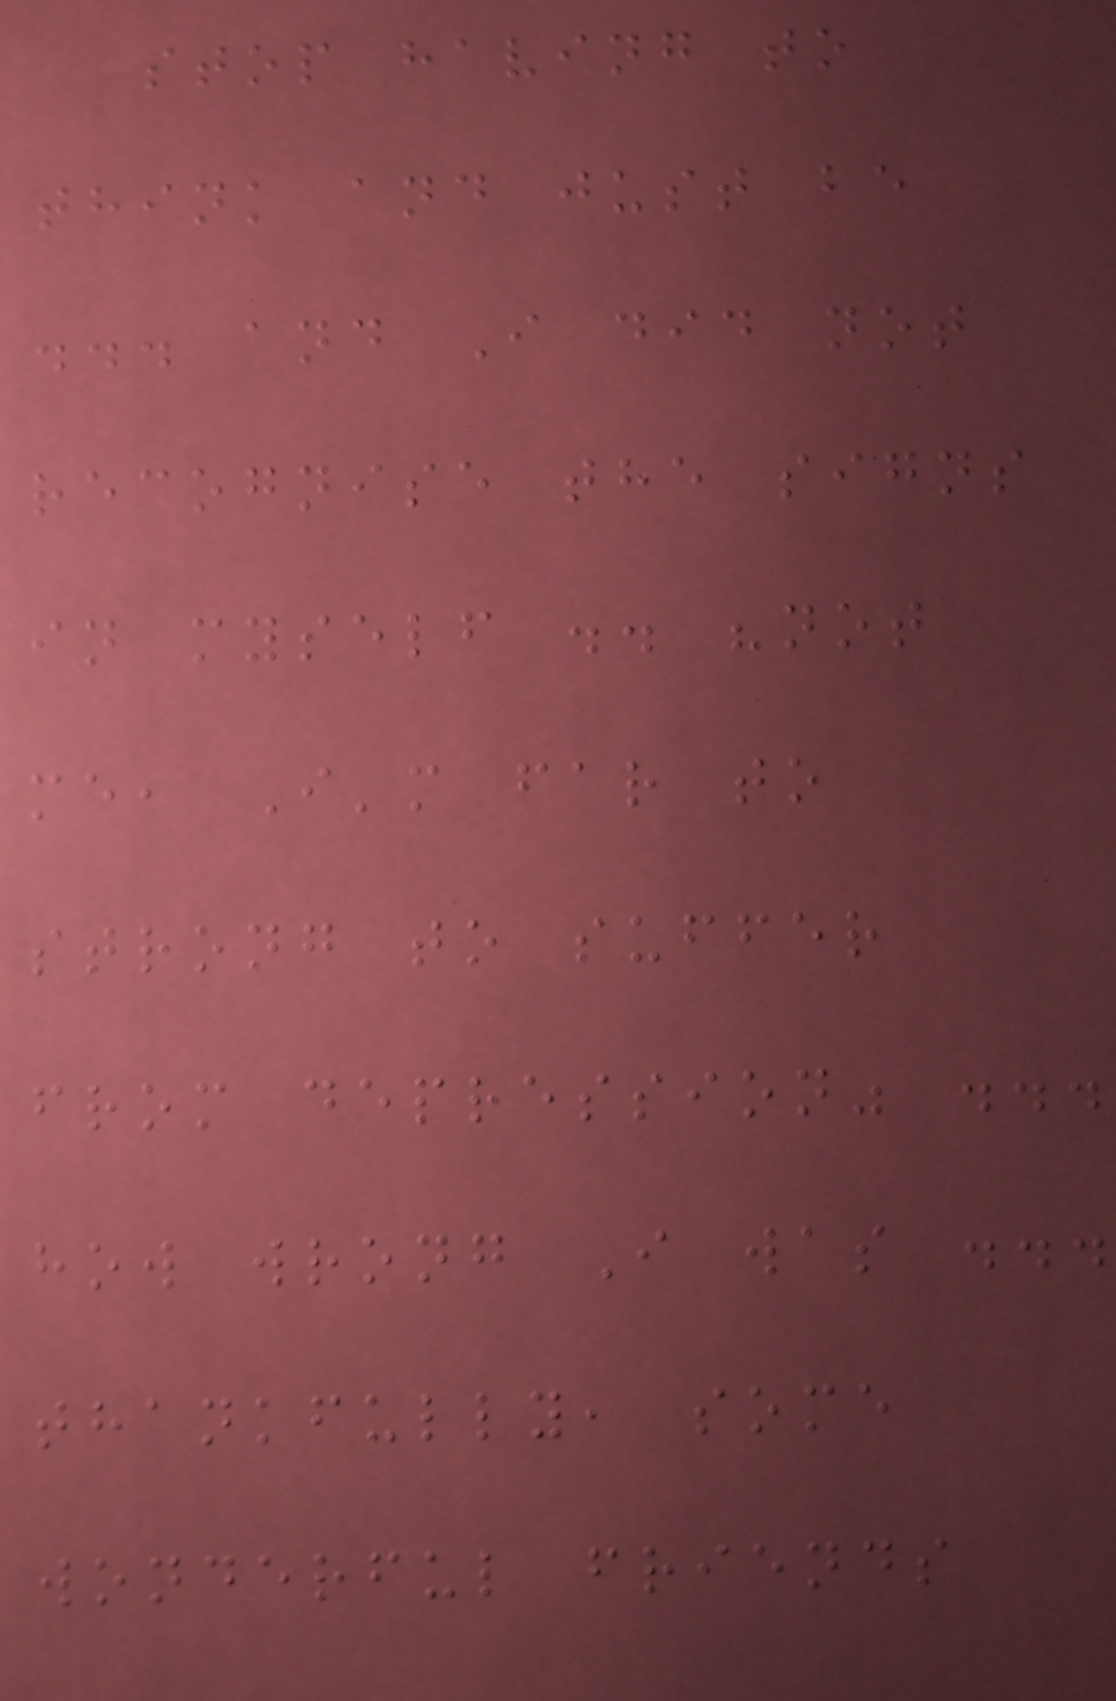stop having to
think and just be
... and I did not
recognise the signs
in myself .. "not
me, I'm far to
strong to suffer
from depression" ...
how wrong I was ...
thankfully, some
wonderful friends
